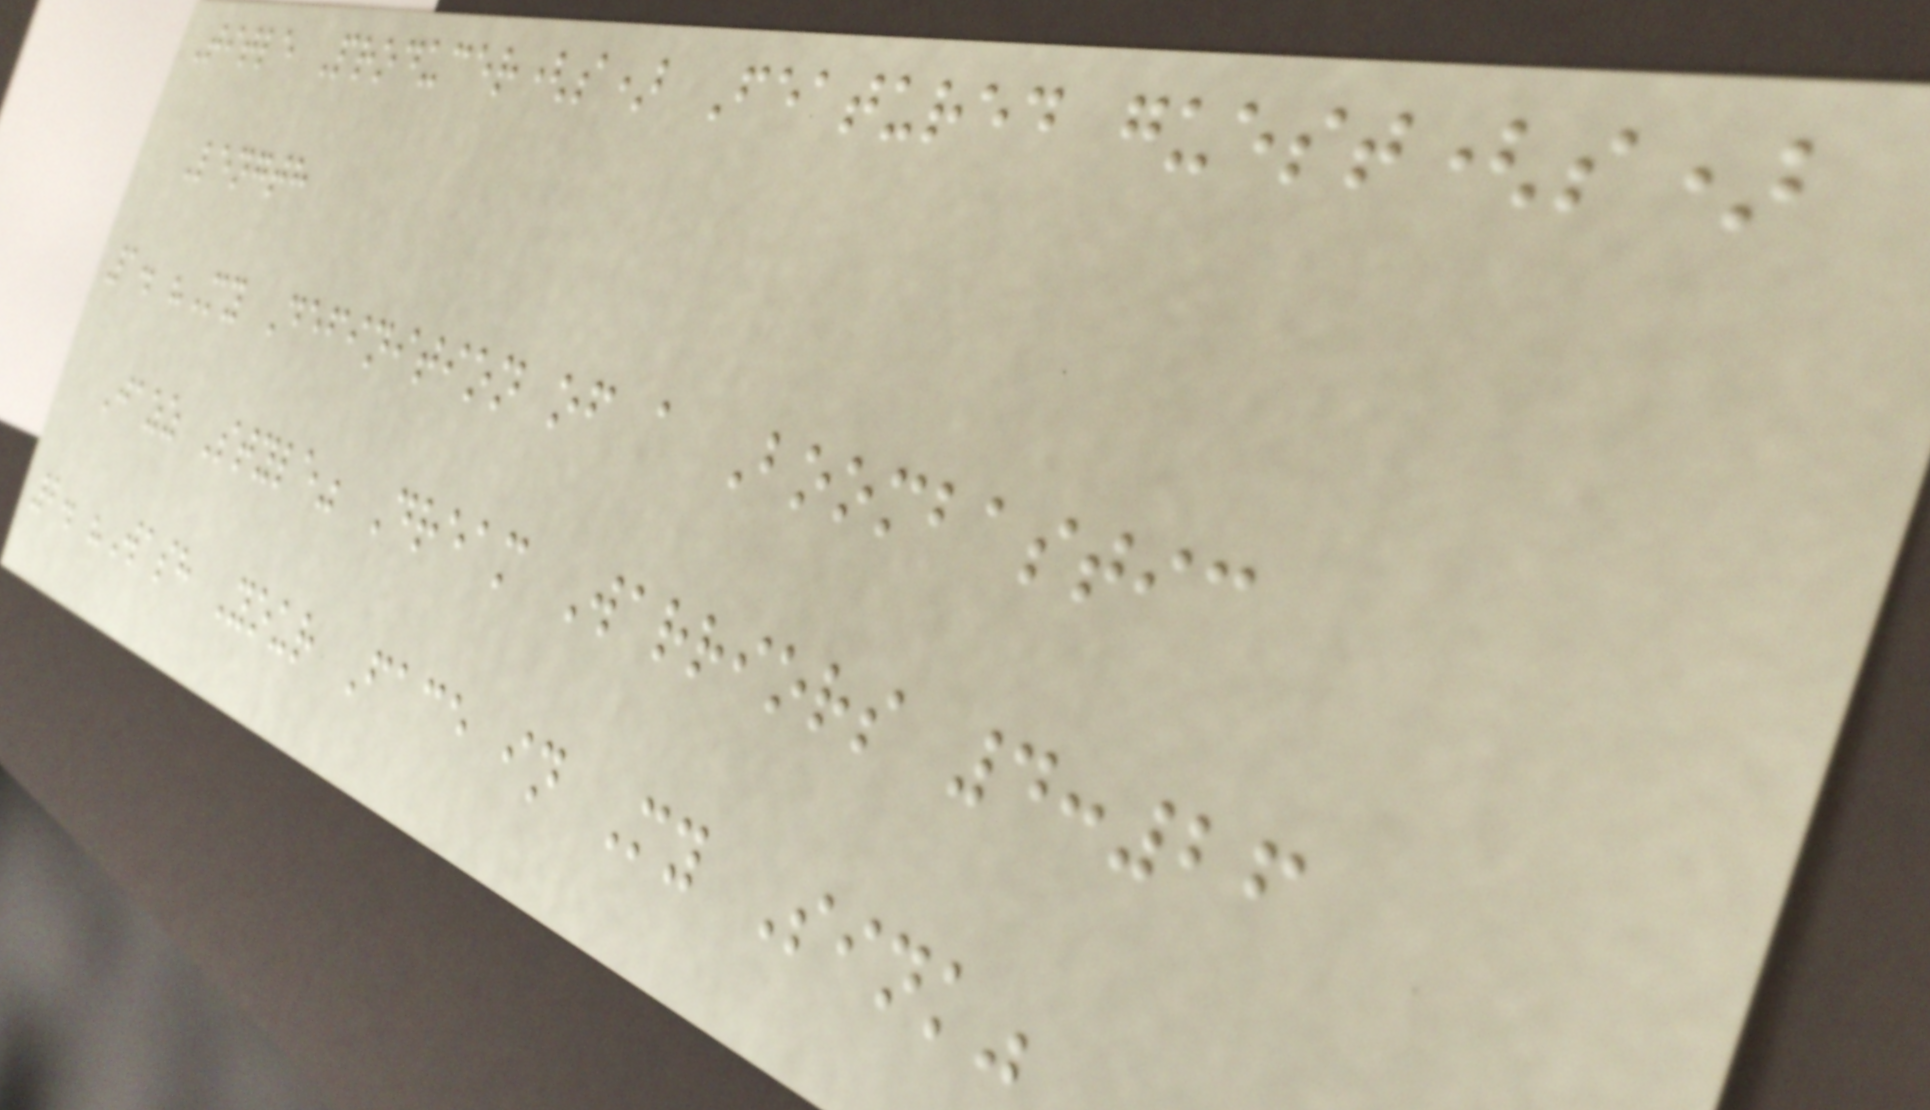Title Producer(s) Featured guest(s)
Length
1. "My Definition of a Boombastic
Jazz Style" Dream Warriors 4:26
2. "Wash Your Face in My Sink"
